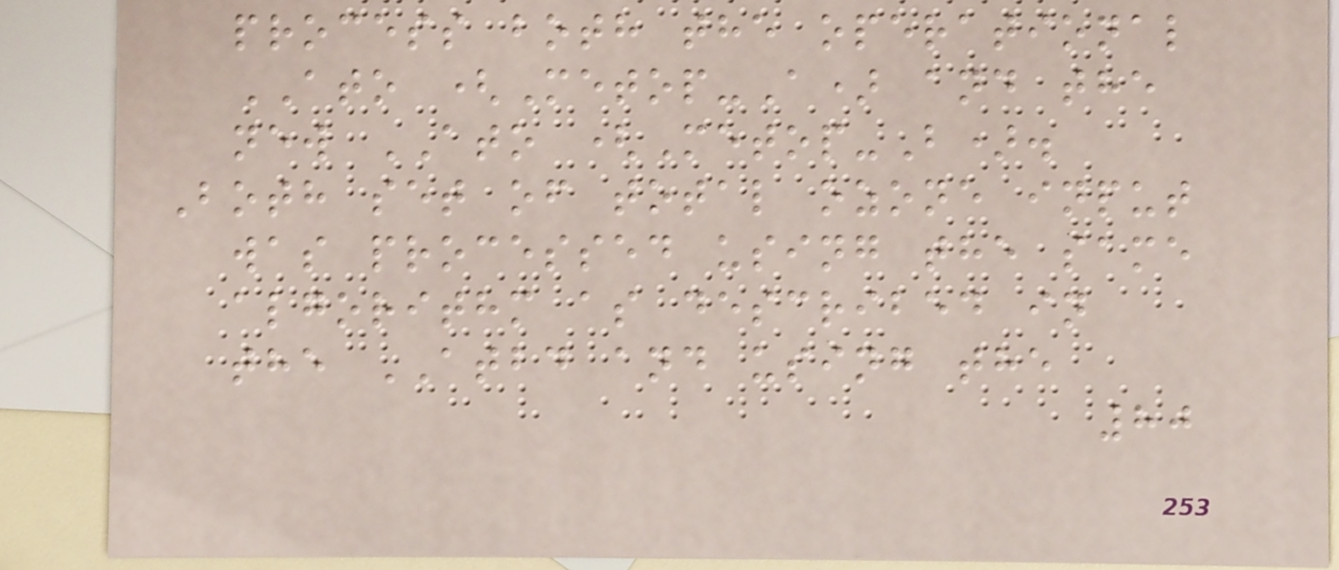process both the operational
ATO (Metop-A) and the
new ATO (Metop-B).
Both set of total ozone input
was processed using the same
algorithm as described in
the ATBD and using the
80
